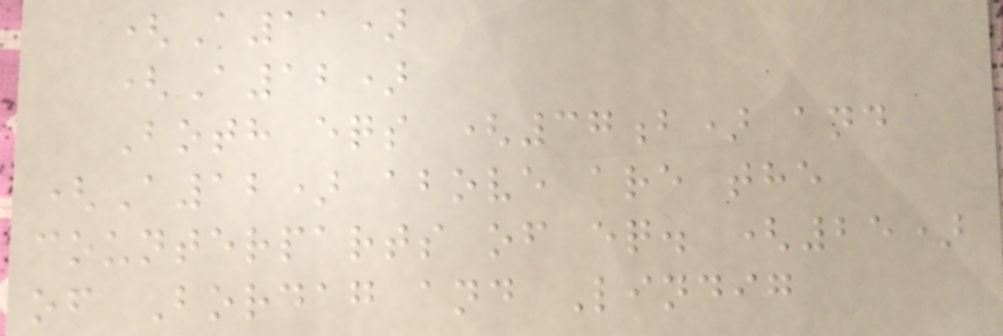(A11)
(A12)
Both eqs (37b) and
(A12) above are the
counterparts of eq. (25)
of Bordag and Lindig
